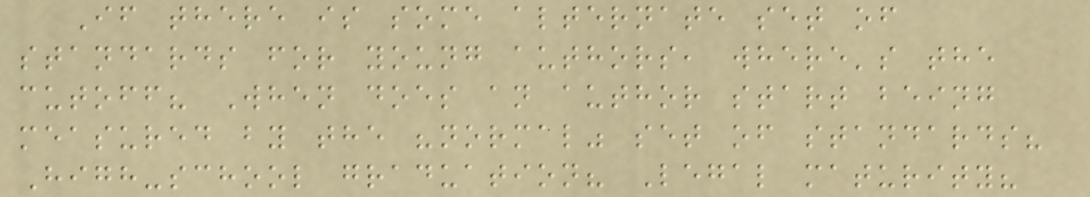If there is some alternate set of
standards for young authors, where's the
cutoff? When does an author start being
measured by the "normal" set of standards?
High-school graduation? Legal maturity?
